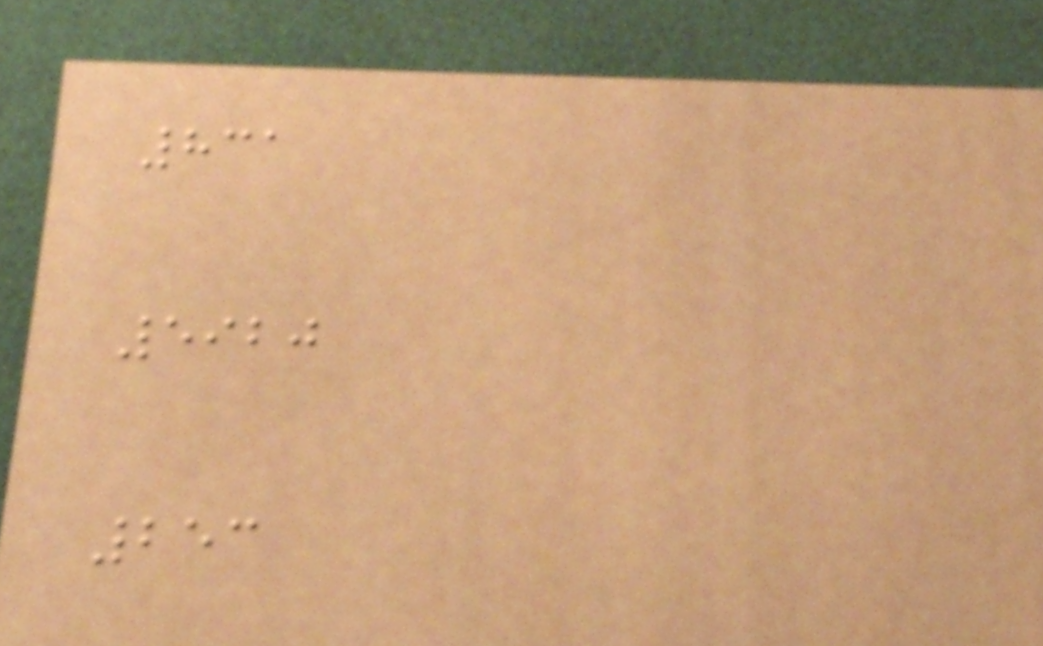831
5920
253
